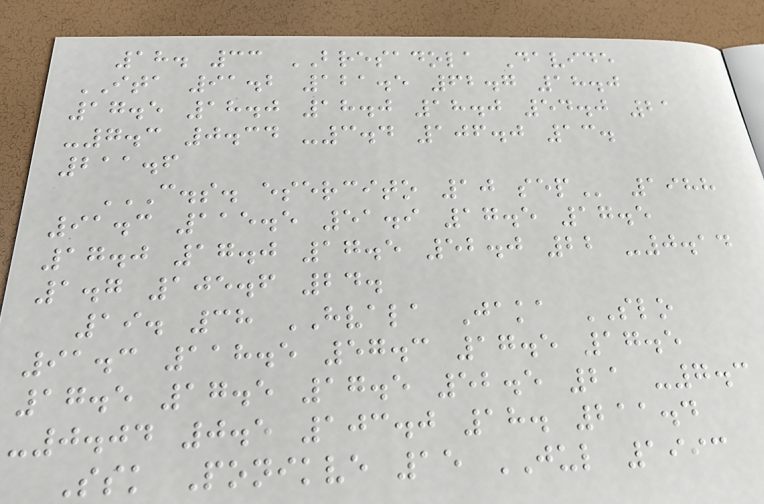18. 33 BRESADOLA Davide
ITA 91.2 121.5 62.7 18.0
17.5 18.0 18.0 18.0 54.0 21
-7.3 0.34 -3.4 106.0 13.
211.6
C.S. ESERCITO 10 SEP 1988
91.3 115.5 51.9 17.5 17.5
17.0 17.0 17.5 52.0 22 -0.14
1.7 105.6 24.
19. 38 HVALA Jaka SLO
91.3 118.5 57.3 17.5 17.5
17.5 17.5 17.5 52.5 21 -7.3
-0.04 0.5 103.0 18. 211.4
Ssk Ponikve 15 JUL 1993
